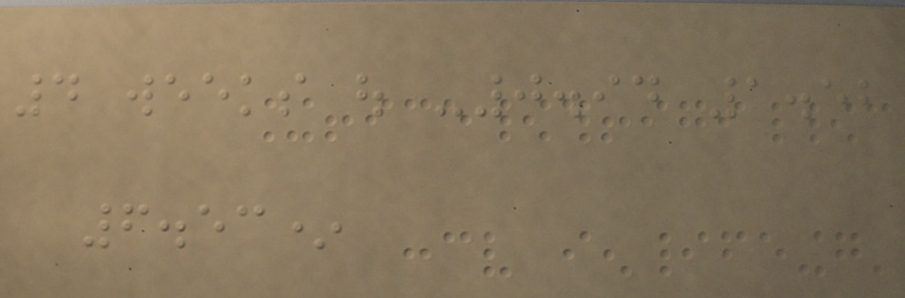4 weeks out -0.94 1.52
6.53*
